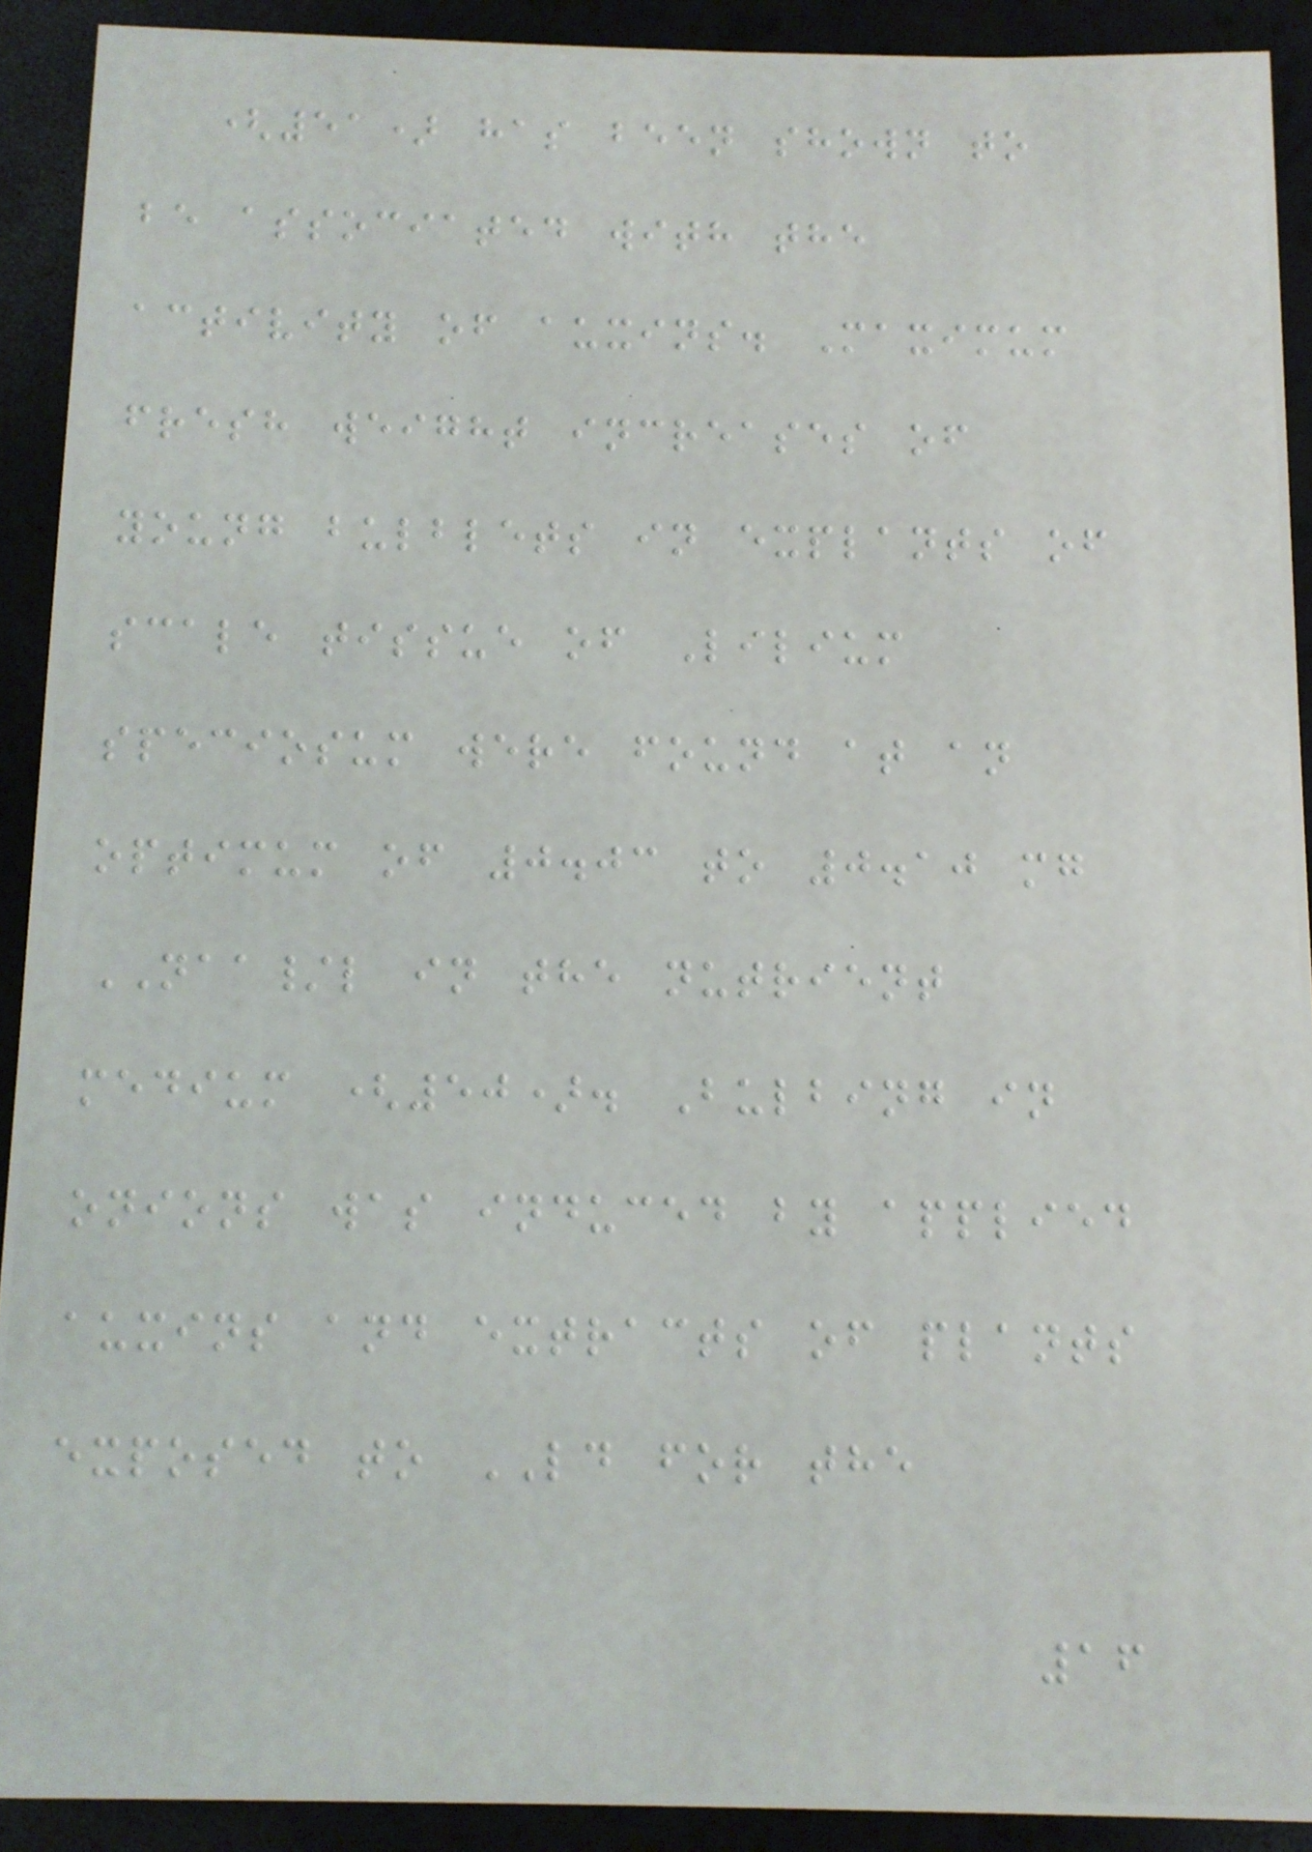(51) has been shown to
be associated with the
activity of auxins. Maximum
fresh weight increases of
young bulblets in explants of
scale tissue of Lilium
speciosum were found at an
optimum of 0.03 to 0.10 mg
NAA/l in the nutrient
medium (50). Bulbing in
onions was induced by applied
auxins and extracts of plants
exposed to LD for the
16
